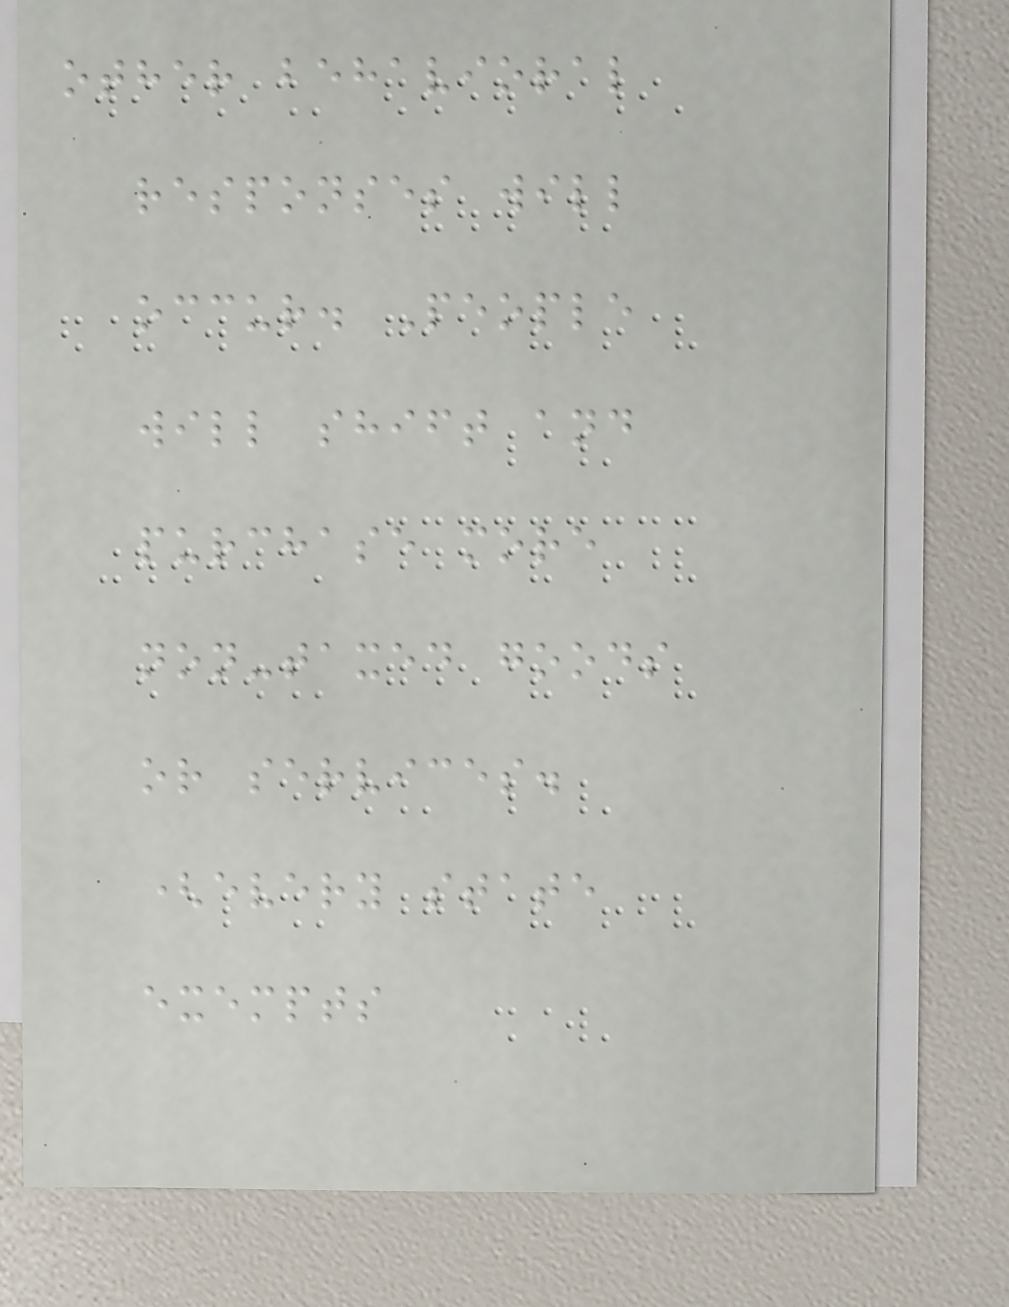other behavioral
responses will
occur. People
will shift and
purchase more
non-taxed goods
or services.
(every state
exempts
